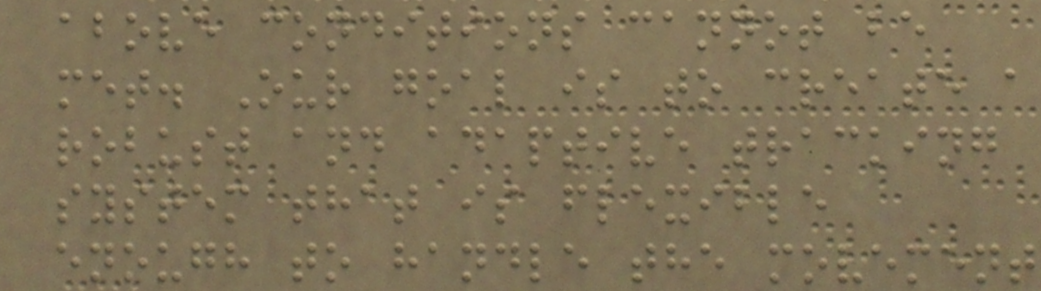above conditions cannot be
met. Our goal is to create a
robust and adaptive tracking
system that is flexible
enough to handle the movement
